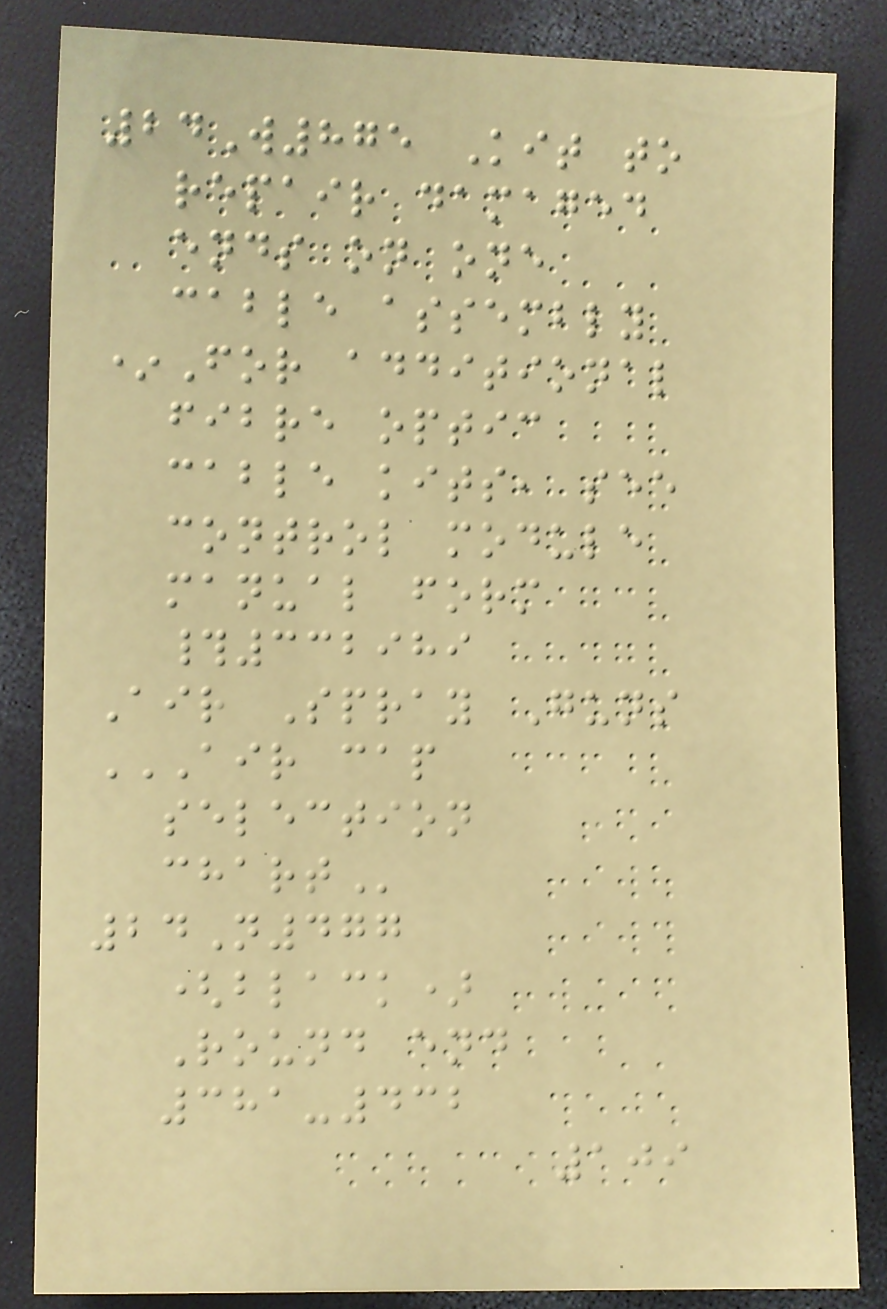24W875 Kit to
repair damaged
ends on one
cable assembly
*For additional
fibre optic
cable kits, see
control module
manual form
#332989
Air Spray Guns
AIR CAP
SELECTION
CHART
24N477
(black)
Round end
381-432
109
